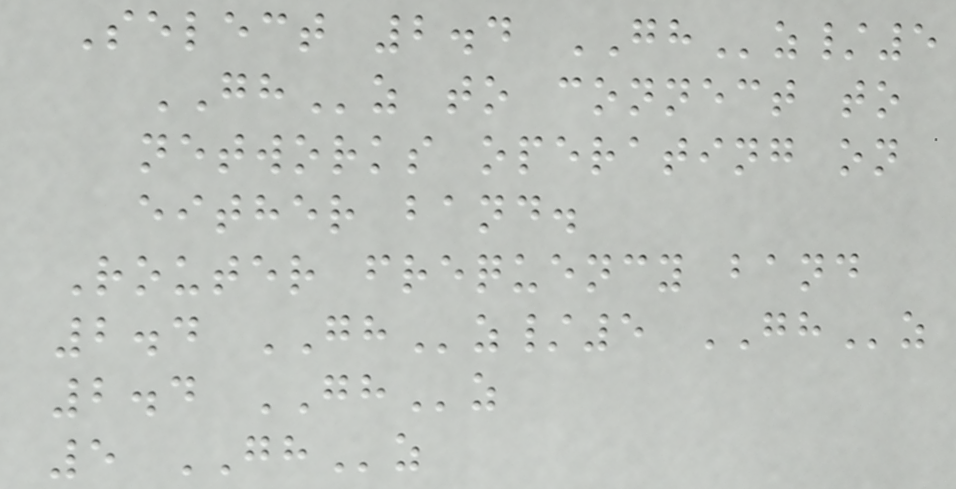Select 2.4 GHz/5
GHz to connect to
networks operating on
either band.
Router frequency band
2.4 GHz/5 GHz
2.4 GHz
5 GHz
